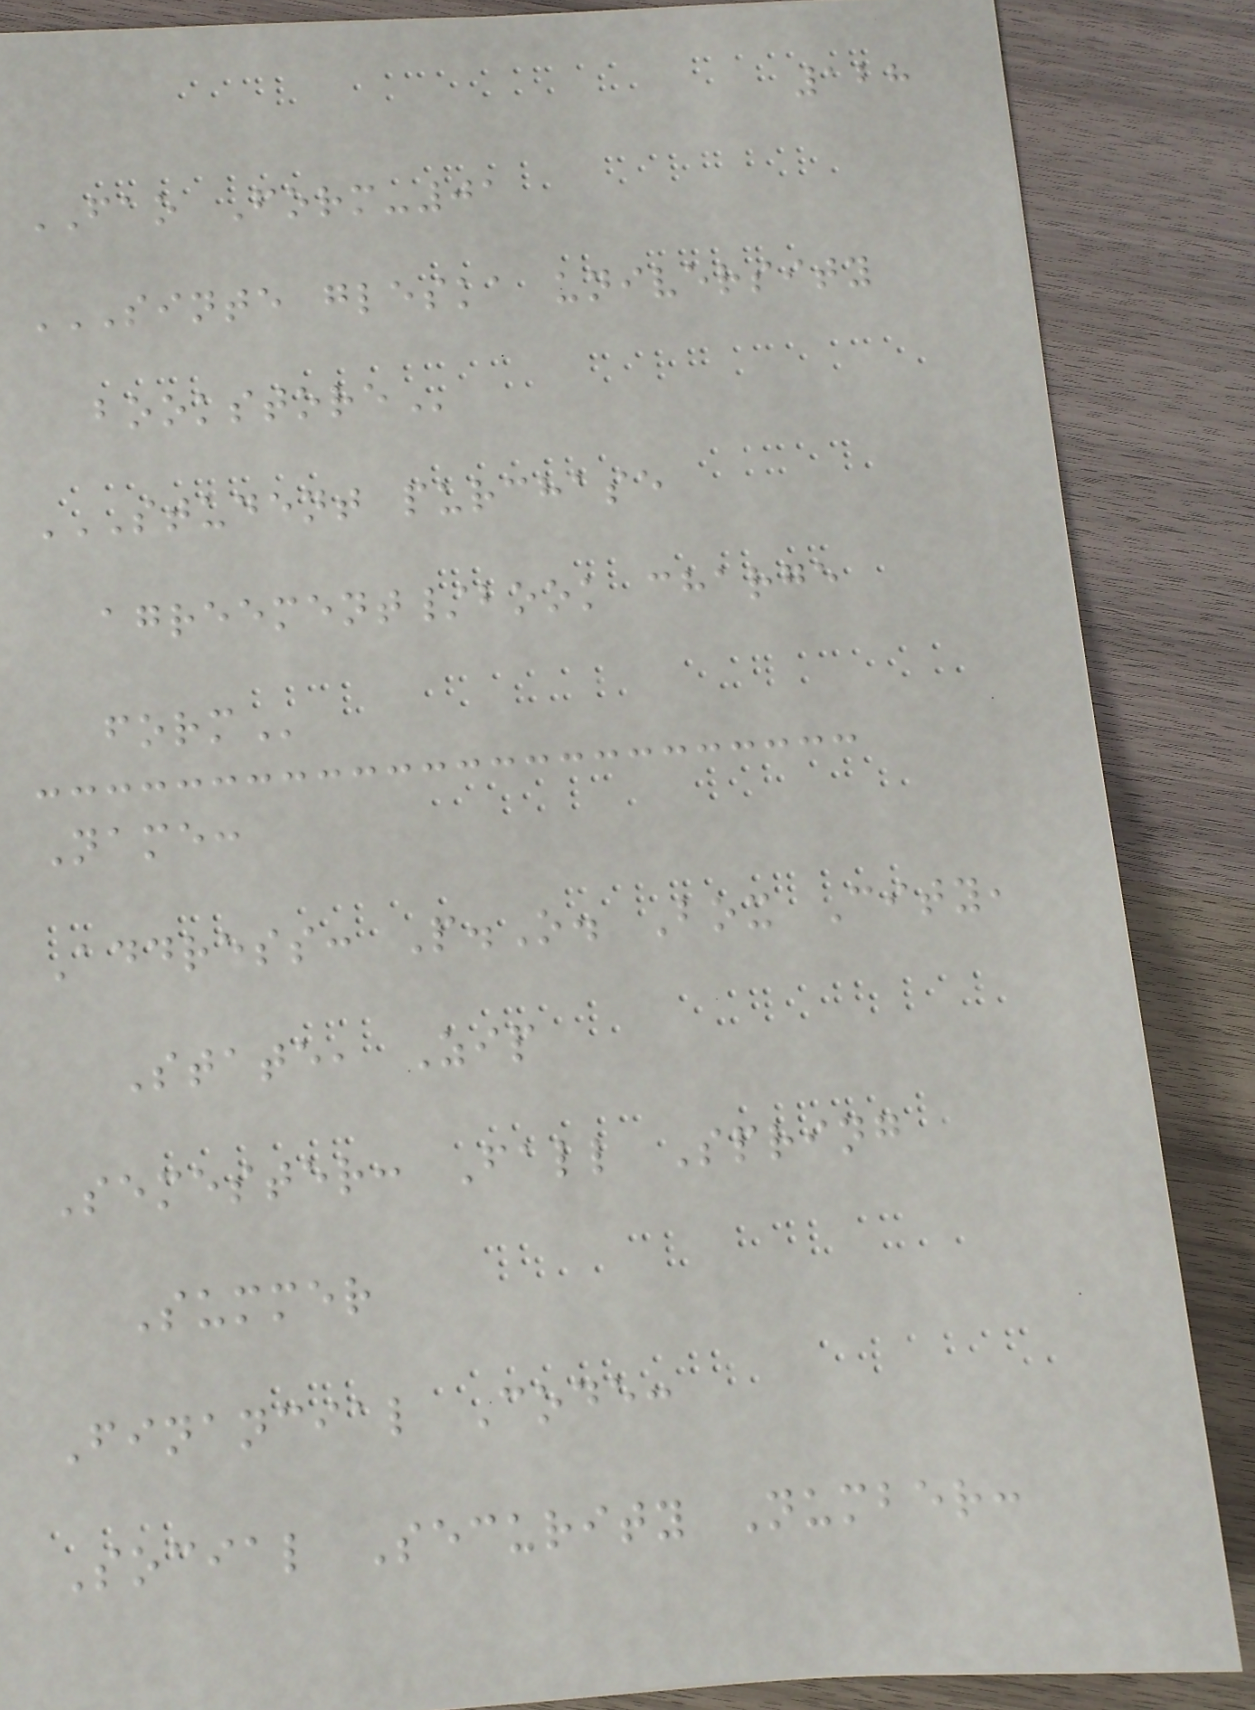128
FAO Form-01
SINTE GLESKA UNIVERSITY
BOOKSTORE
STUDENT PURCHASE
AGREEMENT/BOOK CHARGE
FORM
Name:
Address: P.O. Box City,
State, Zip
Semester: Fall Spring
Summer
Financial Code:
Social Security Number:
